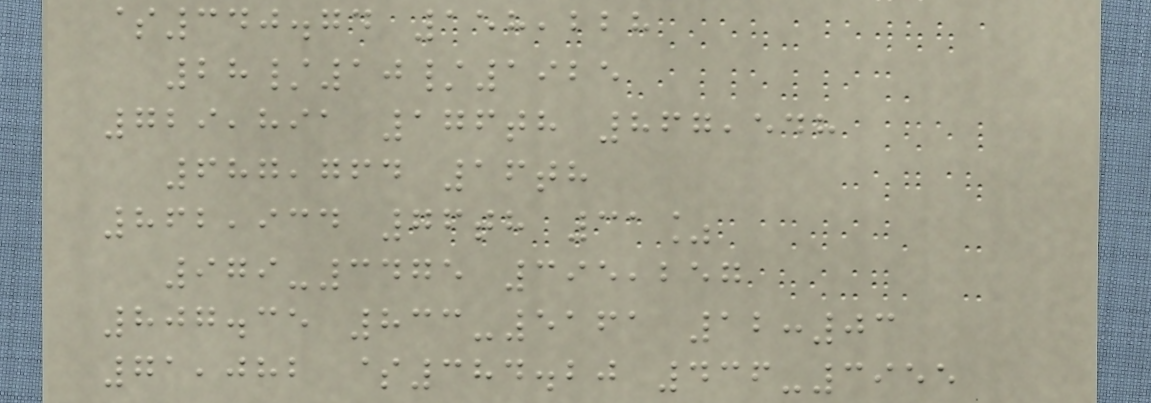$340.74 158,228
28/10/1925
729,891 176th 867,548
687,764 16th
862,934 76th 31%
979-3475 395,257
807.35 833-5161 12:03
71,082 $384.20 436-3955
